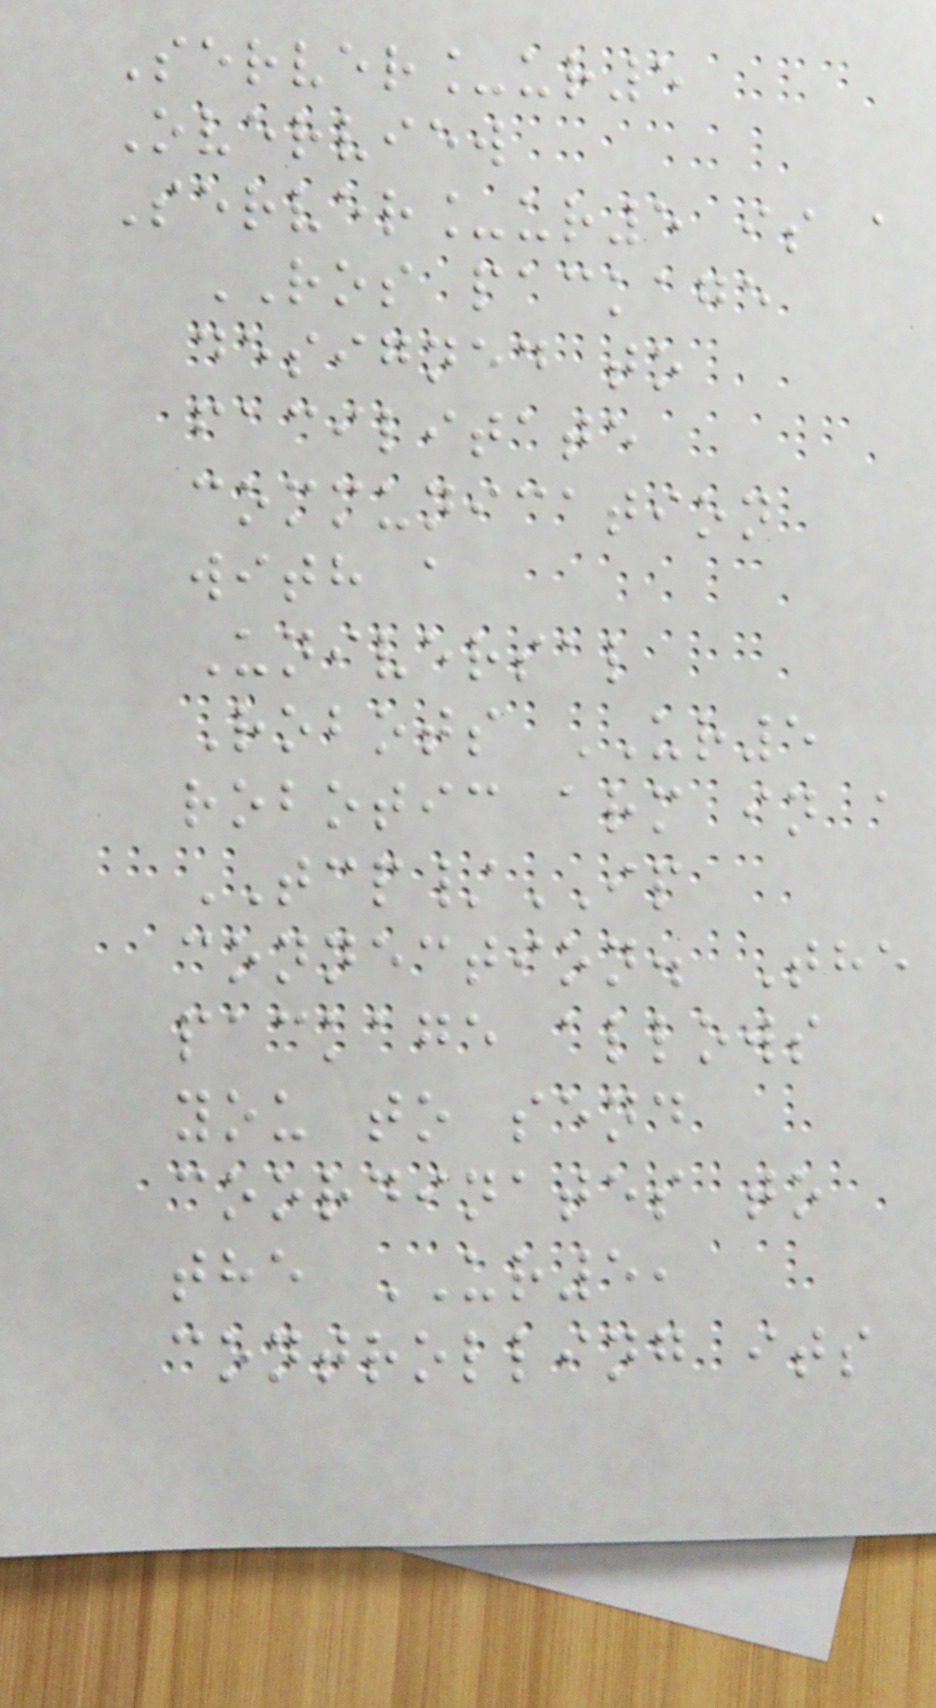Server_ur5
Overview
Server_ur5 is a
ROS package
designed to
facilitate
communication
with a
Universal
Robots UR5
robotic arm in a
TCP/IP
connection. The
package allows
you to send
coordinates to
the UR5,
controlling its
